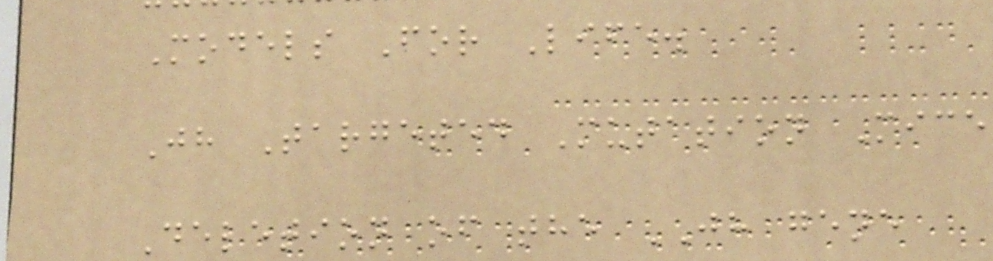Models For Life.
Jh Targeted Mutation Mice
Deletion of the JH gene
